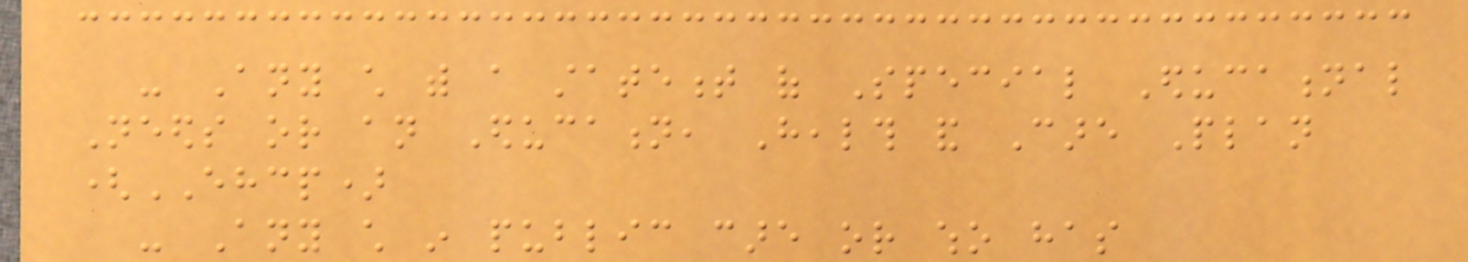- Any child with a statement of Special Educational
Needs or an Education, Health and Care Plan
(EHCP)
- Any child in public care or who has
